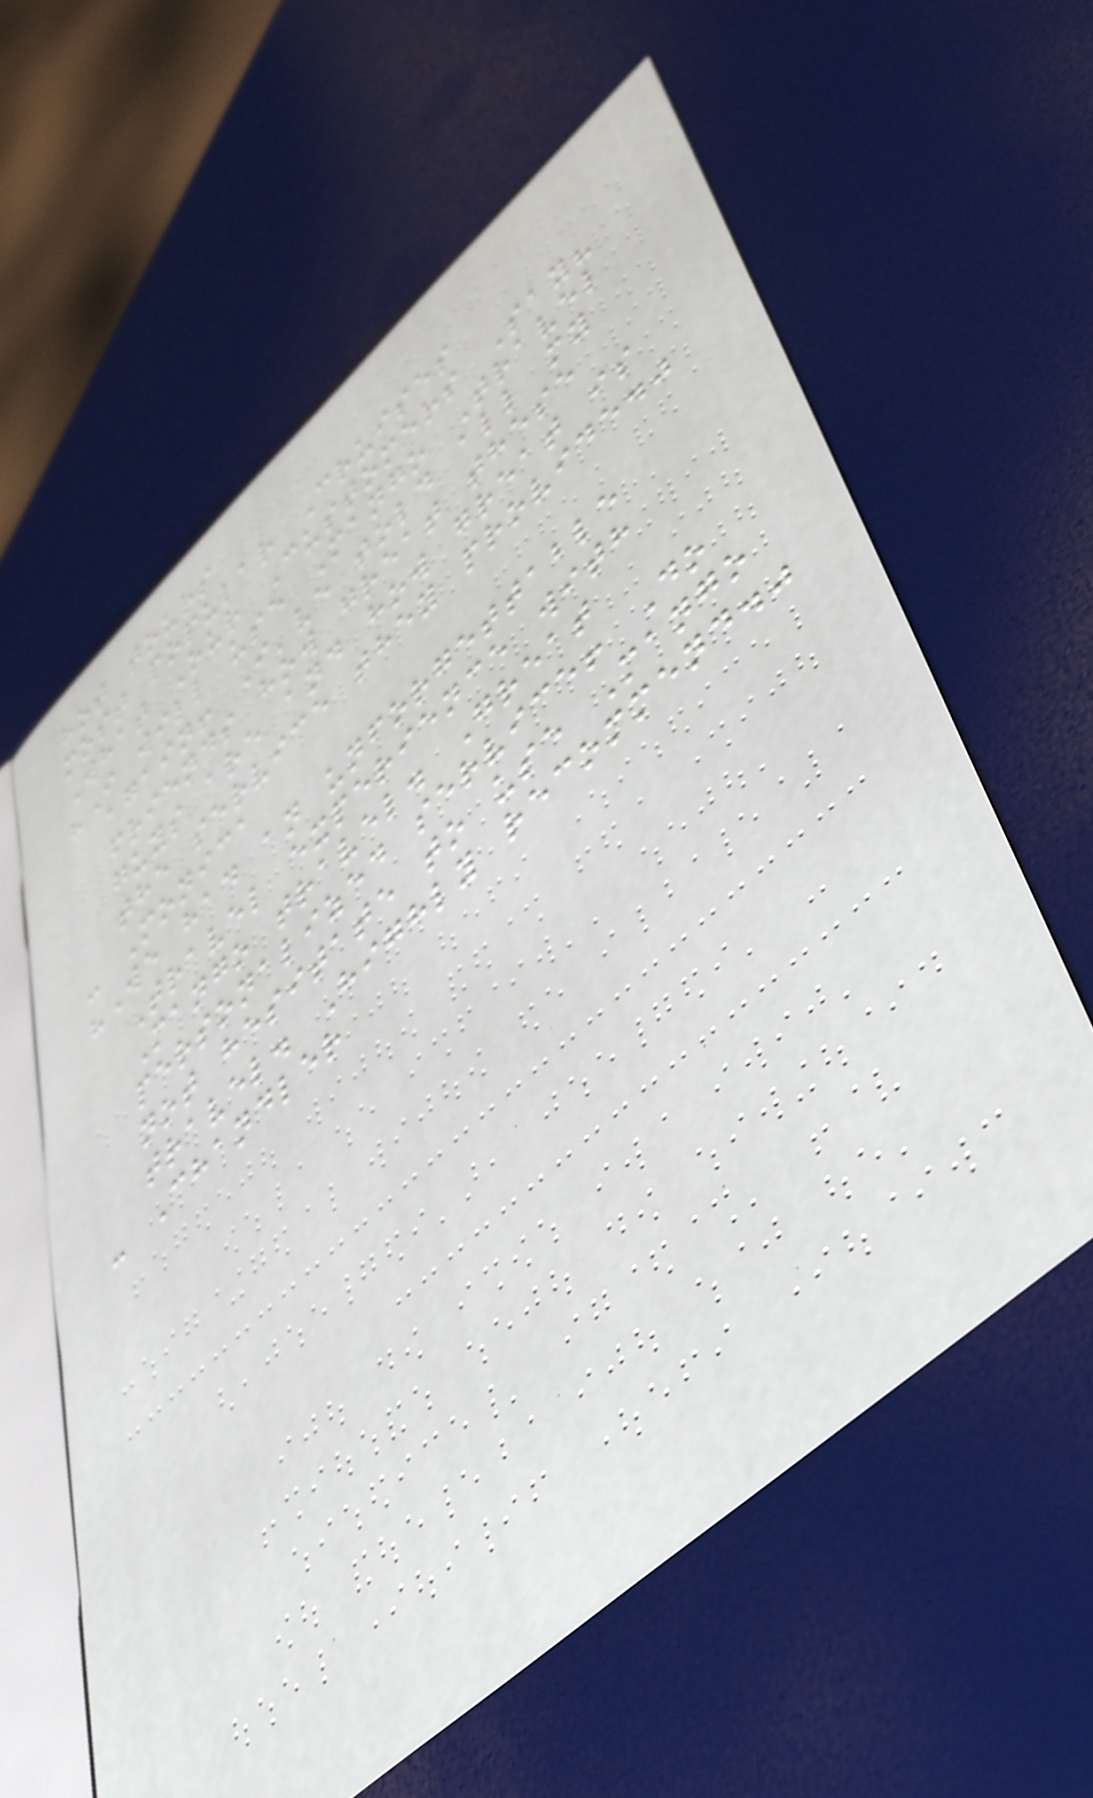hot tours
most popular Cruises
What Our Customers Say?
"I will use Mango Travel
again! I've told all my
friends how great these
guys are and how great is
the service they provide."
- Monica
"We had an unforgettable
Travel experience with
Mango travel. Great
personalized service! Do
not hesitate to use Mango
travel. Highly recommend."
- Chandler
